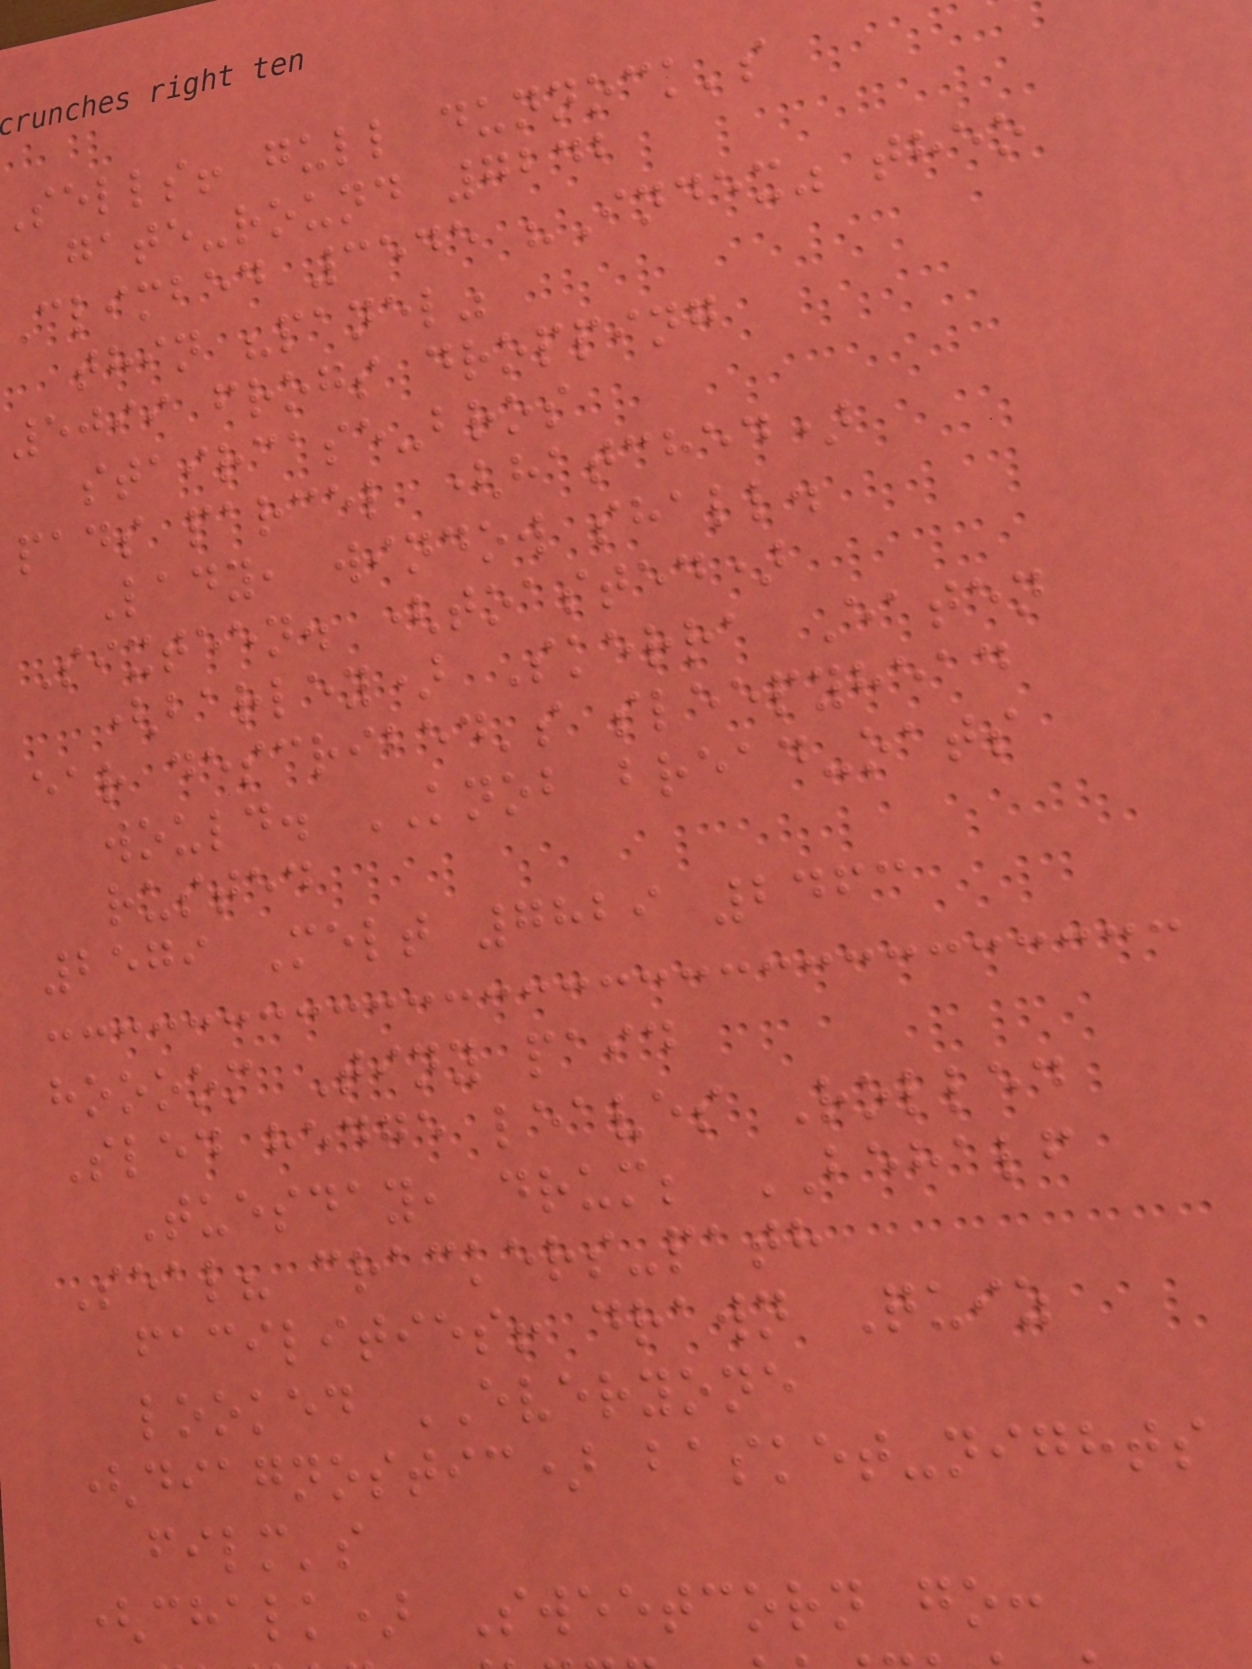sells! gull dunnock's
gate-round 7242
Climbed 3545 "Index" theo
thin "panel"
5099 frogs dropping
staircase-bros
pads parcel (hatched)
Lady, window shall.
Sixteen. (toasted)
(barley) Skerra Eaten
ear described's sleepyhead
would. KNOB bread-oats
rusted
2579 Melt 7829 2463
hoooom Tiny paid
Sled hedge leaves Rolled
Tuesday, drum; BEHALF
Seal? crackers-path
facilities! drawn Quiz
looked EVERYONE
(diagnostic) basket-nights
film's
(chalk) Sweetcorn go:
